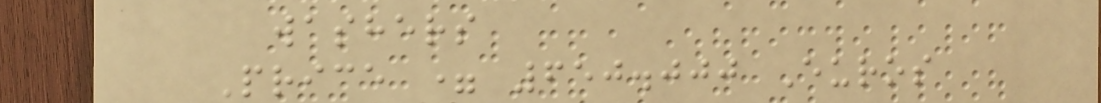washers
Price = 650.000 Euros
